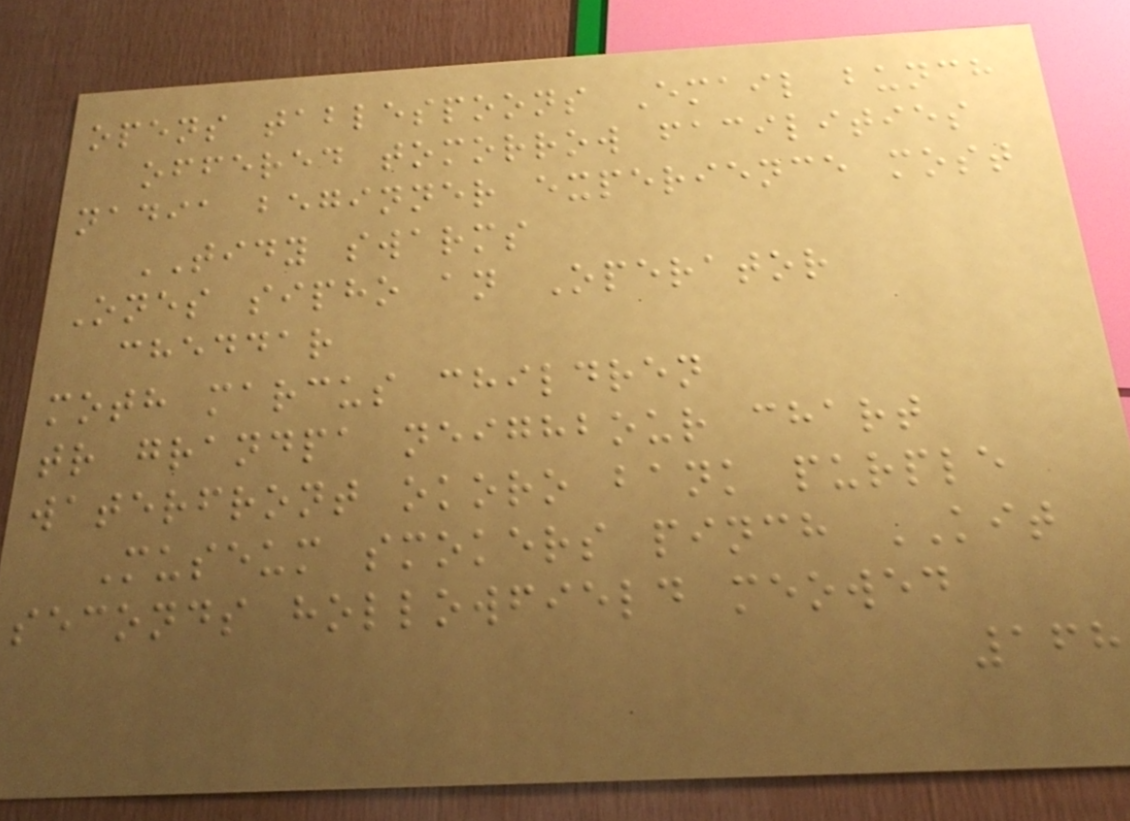opens tablespoons Email bunch
offered tomorrow facilities
nadia beginner experience most
TIDY swarms
Ones sipho an Operator
cheddar
moth marcus children
tr grandpa neighbour chart
waterfront okoro bank purple
Museum smokers pinch KIT
seconds hollowfield meowed
168
